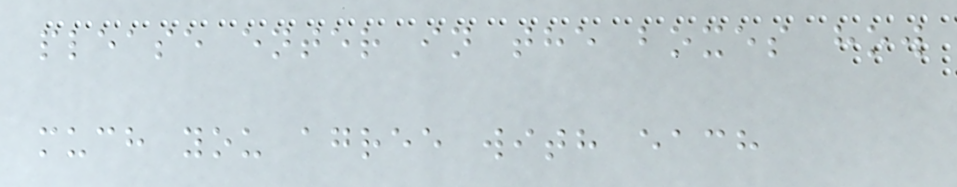please enter in the boxes how
much you agree with each
